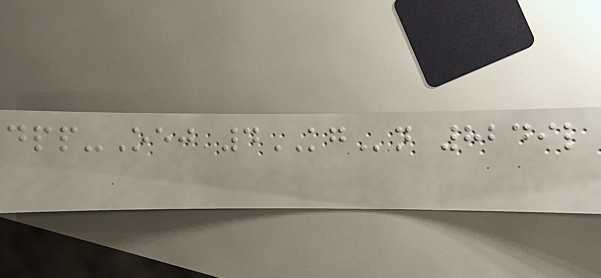dpp-Oej 4KGn 8249l
